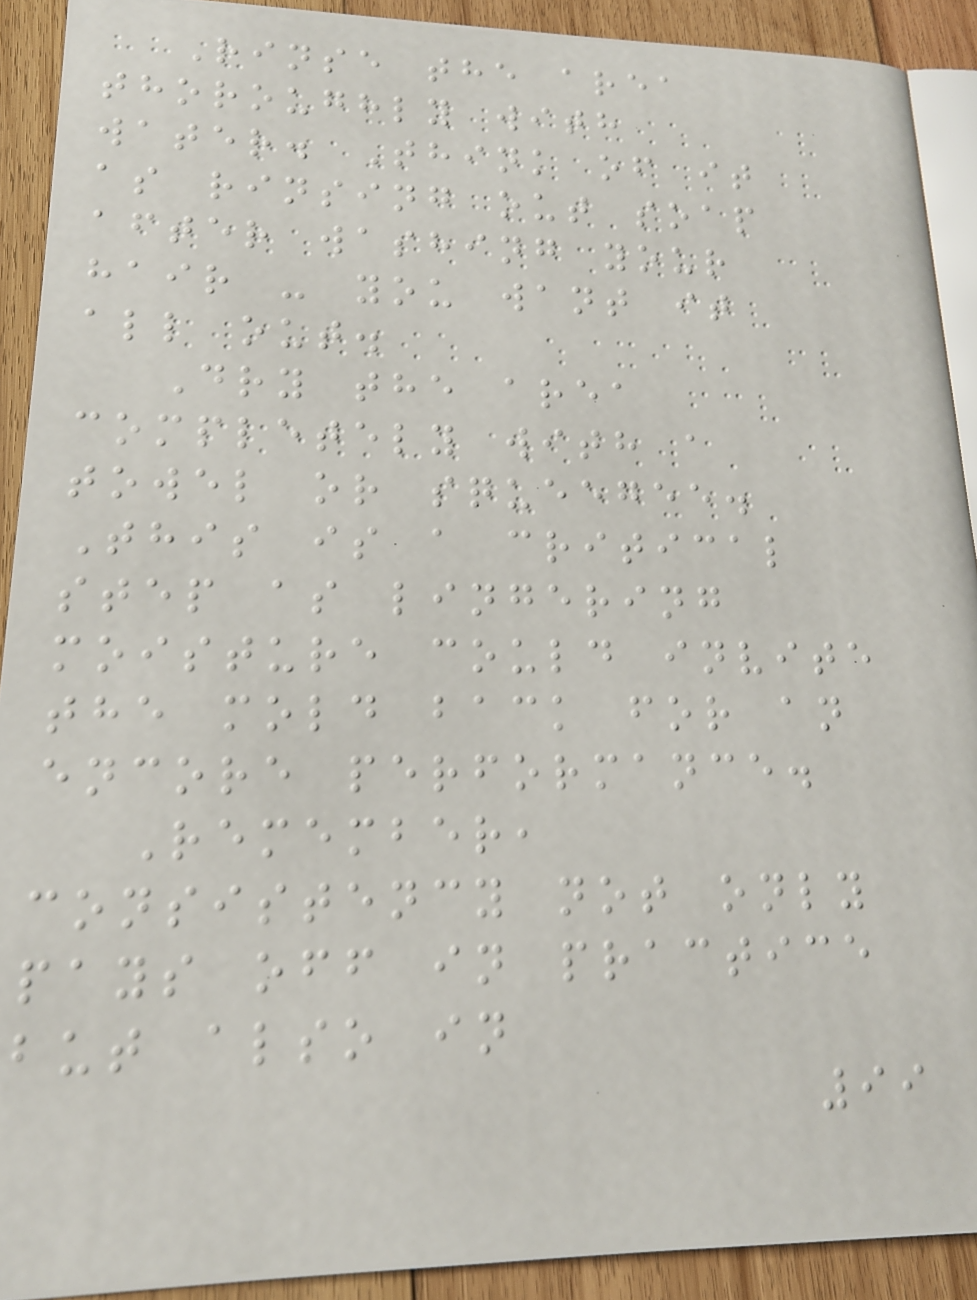Rinse the area
thoroughly with
water. Think of it
as rinsing out soap
after washing your
hair - you want it
all out.
Dry the area
completely with a
towel or squeegee.
This is a critical
step as lingering
moisture could invite
the mold back for an
encore performance.
Remember,
consistency not only
pays off in practice
but also in
99
